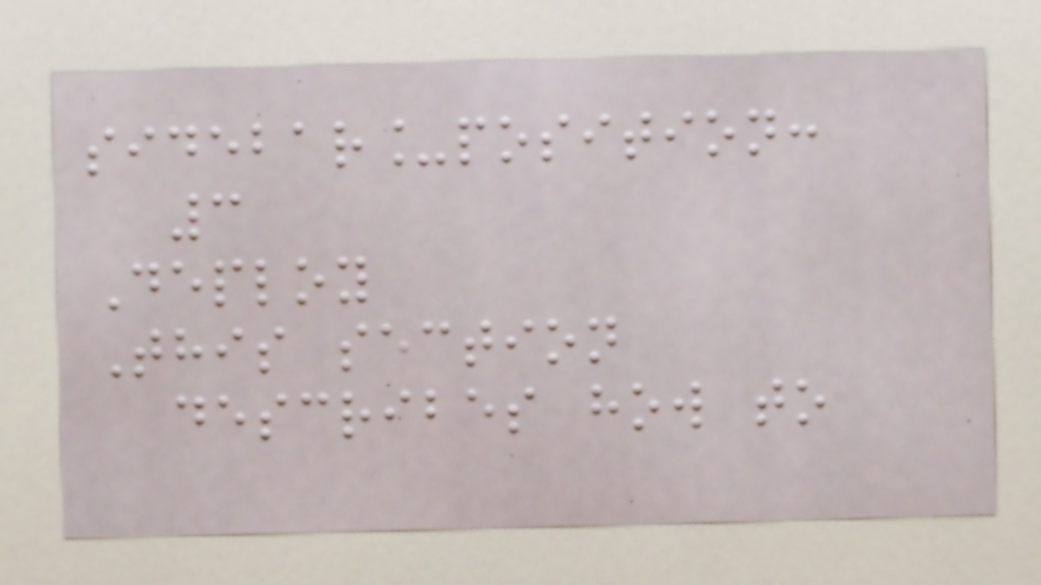sidebar_position:
3
Deploy
This section
describes how to
